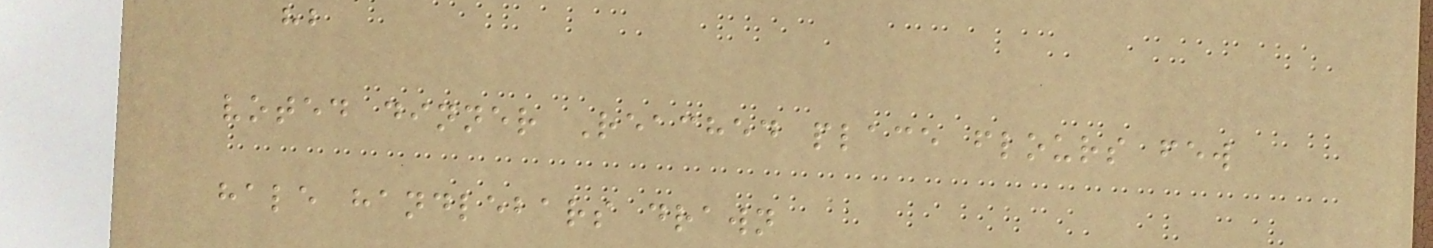hb
voted dinner Reached place flours few
hale handlebars drawn
